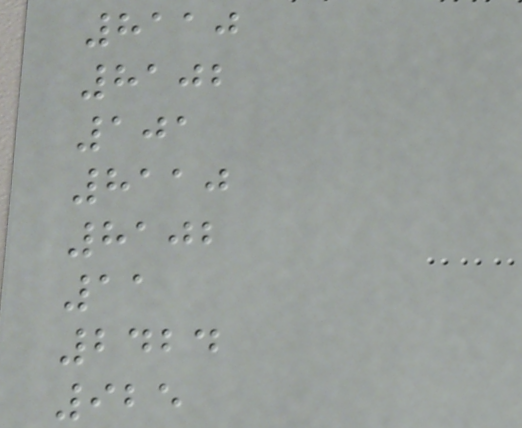8110
8102
101
8110
8102
11
2424
925
